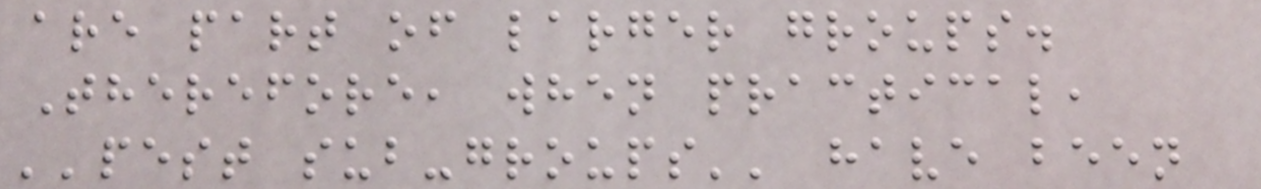are part of larger groups.
Therefore, when practical,
''pest sub-groups'' have been
